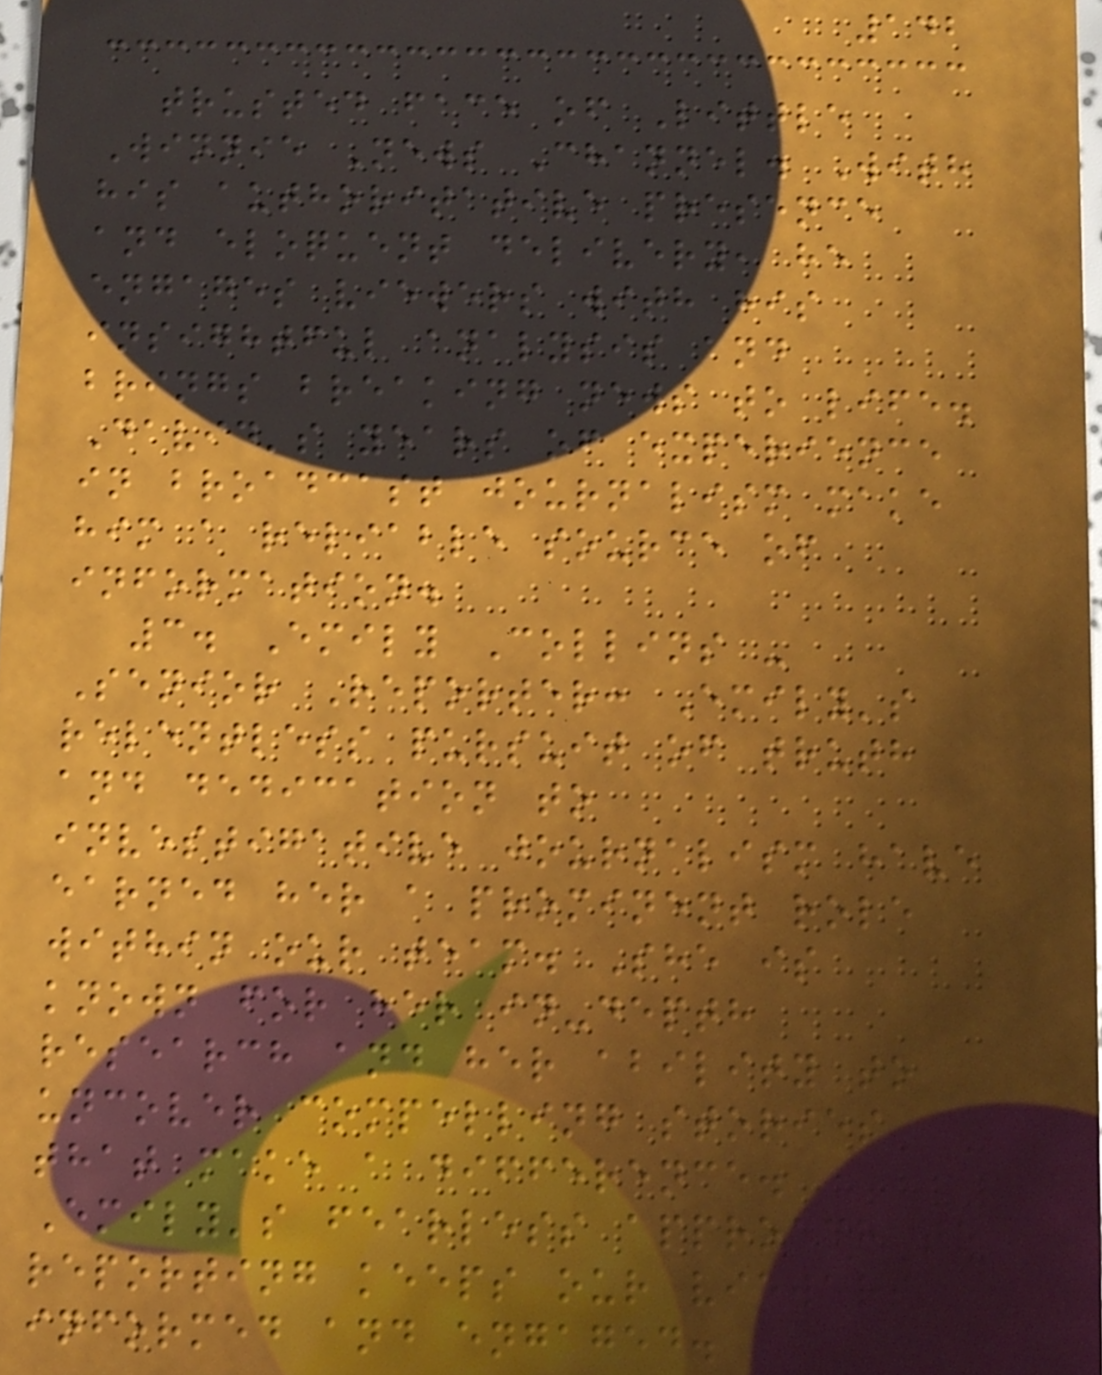142
trusted face of Little
Winnie News Channel. With
his authoritative presence
and eloquent delivery, he
engages viewers with his
insightful analysis and
brings breaking news to life.
David's years of experience
in broadcast journalism make
him a reliable source of
information.
3. Emily Collins -
Senior Reporter: Emily's
relentless pursuit of truth
and dedication to
investigative journalism have
earned her a prominent role
within our team. She is
known for her in-depth
research and her ability to
uncover compelling stories
that make a difference.
Emily's fearless approach to
reporting keeps our viewers
informed and engaged.
